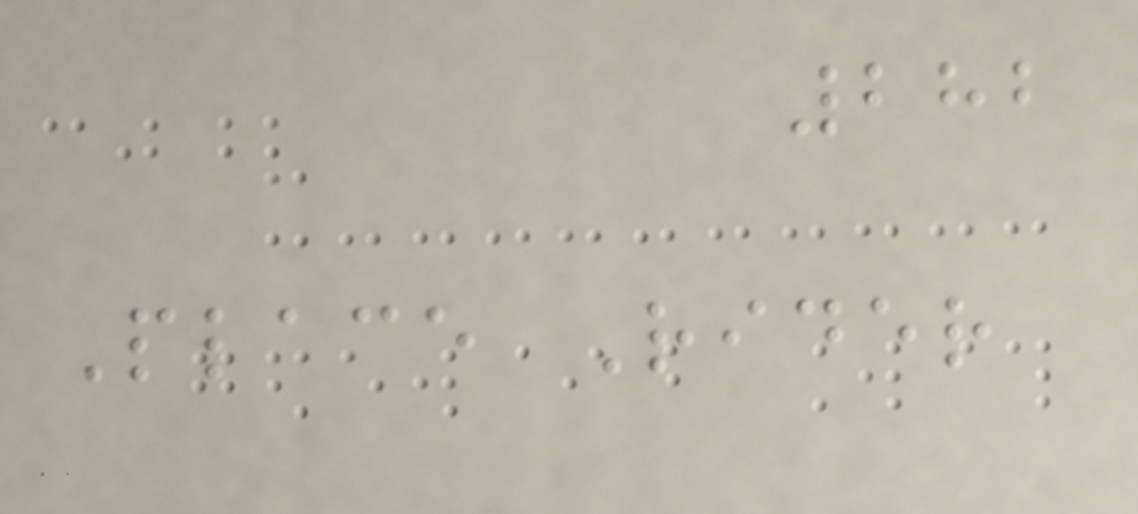282
Place Rider
